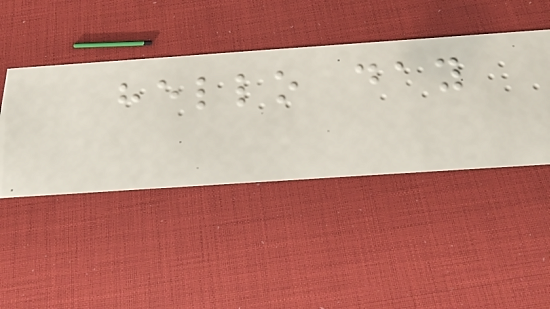hello day
